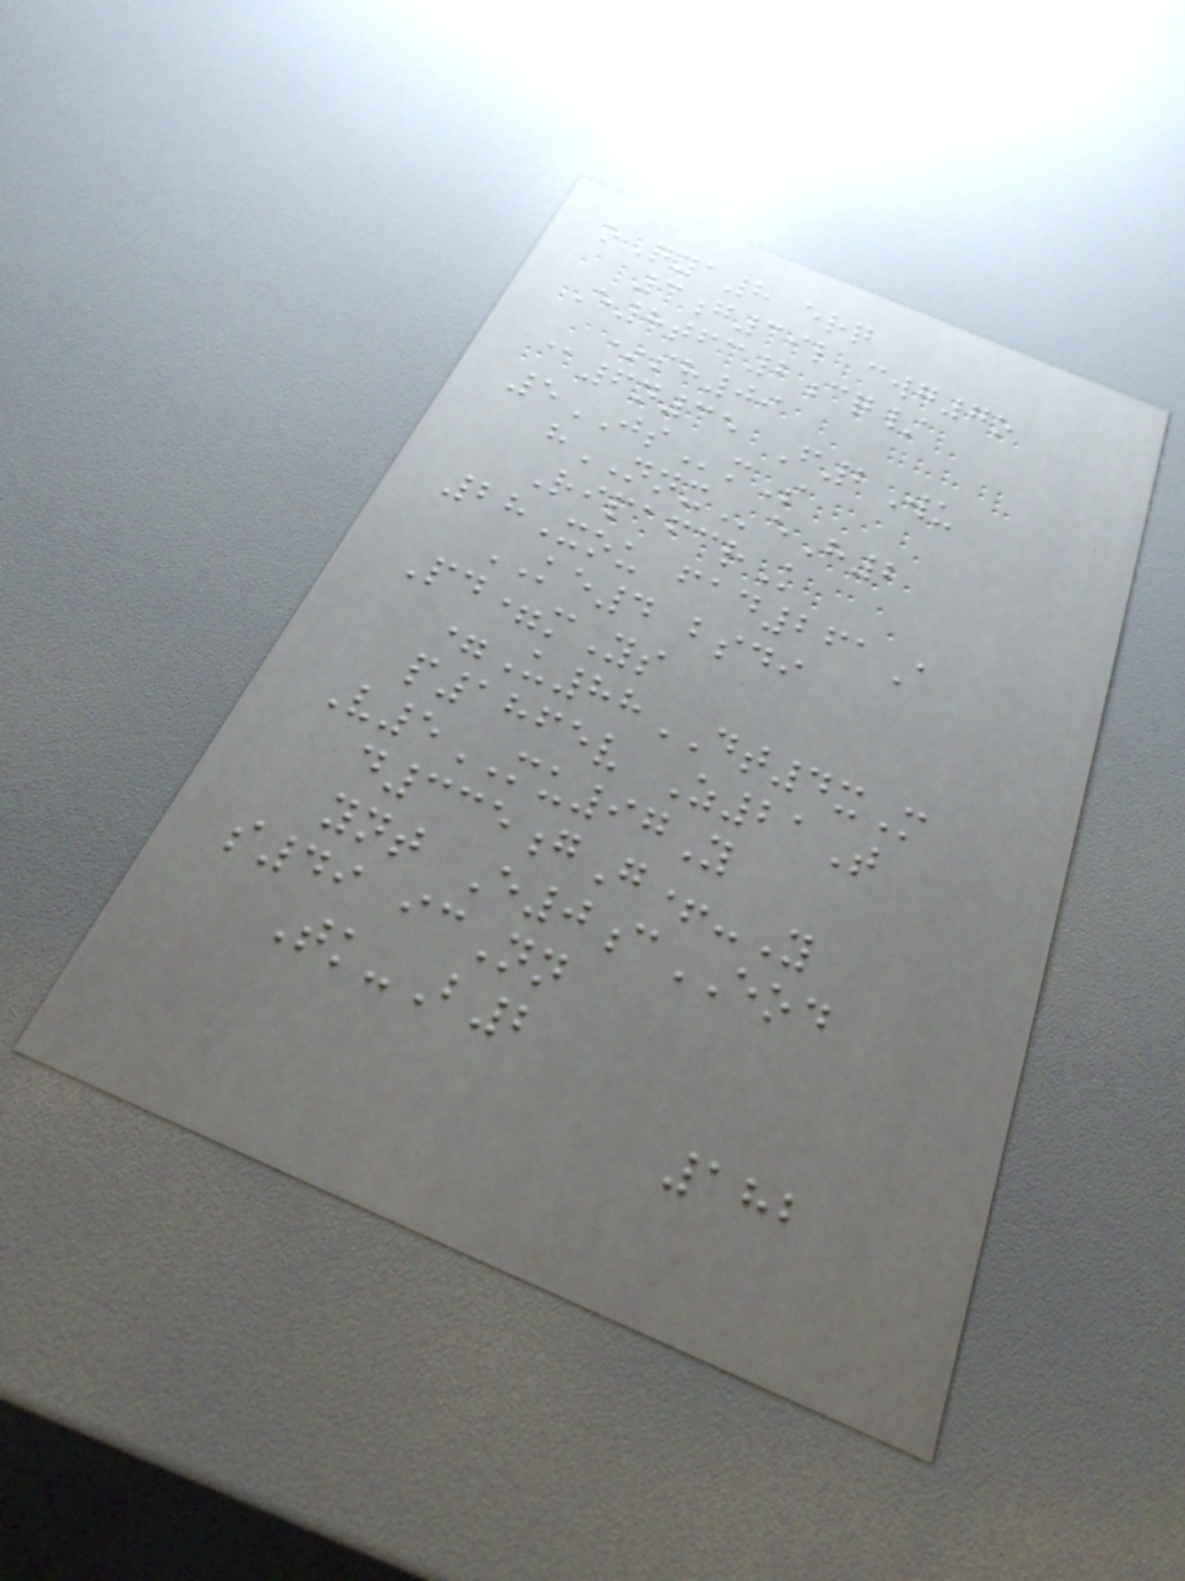oQya8 erq
3g39l cwg7o
E8tfc2cq/
*sh09
@6n35 F2Wu
5JSmS
hNNXeH2
RipafcrK
28Xou fad261A
KE4 bsdi
Pd=mYs
=U88DT4xM
p1865v Z21T
V5MU97Y
d335gG+-Y
ynt E0cEOD
s49 icNn
Tk-B2
182
